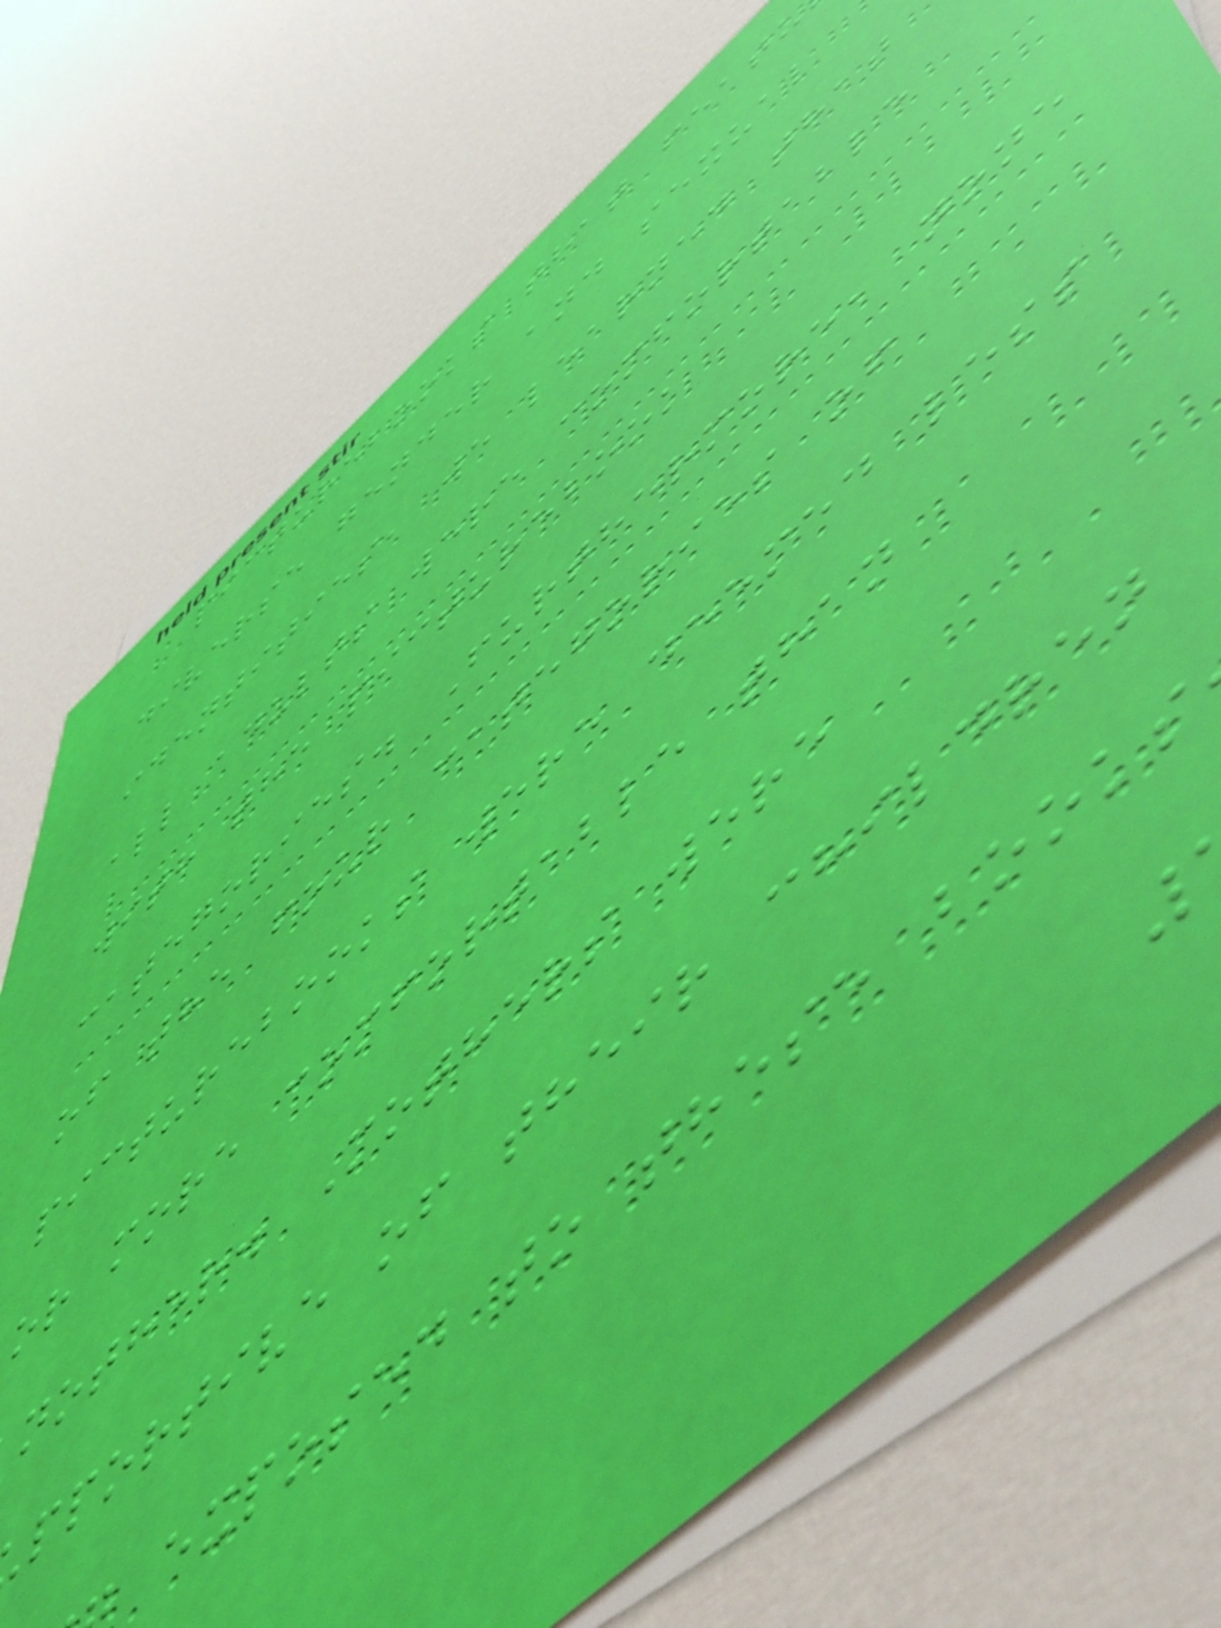picturebooks that featu
diverse gender and sexual
identities, we learned that
all adults were comfortable
with the picturebook
categories. Furthermore, none
of the four categories of
picturebooks were deemed less
or more comfortable than
nother. Mothers were
pportive of their children
exposed to these books
